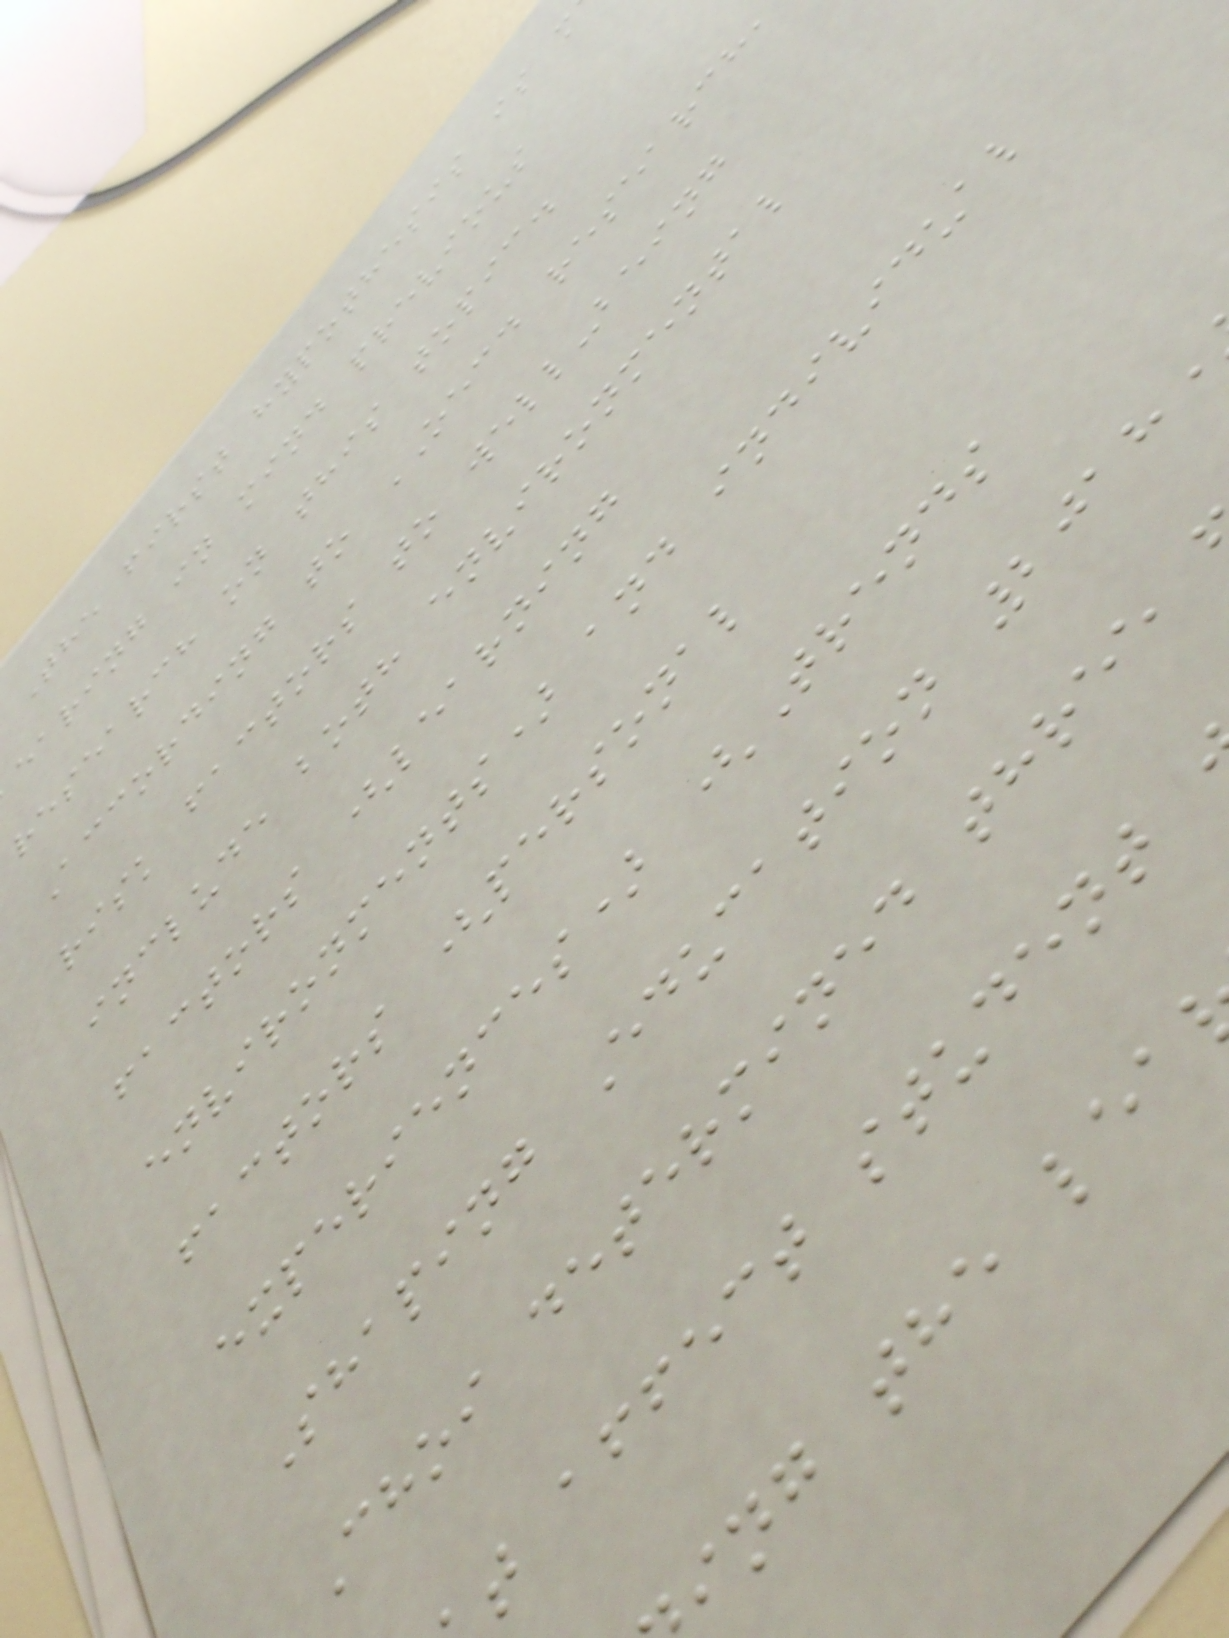The first hypothesis is m
earing in mind previous
research on this topic.
According to OECD research,
risk factors to well-being
include both environmental
factors (learning
environments) and individual
factors (personal
experiences) (Trends
Shaping Education 2018
Choi determined three
t affect student
ing the lea
